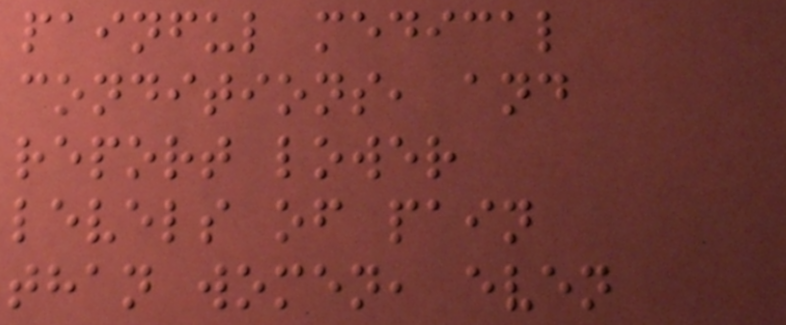painful medical
conditions, and
report lower
levels of pain
than women, even
